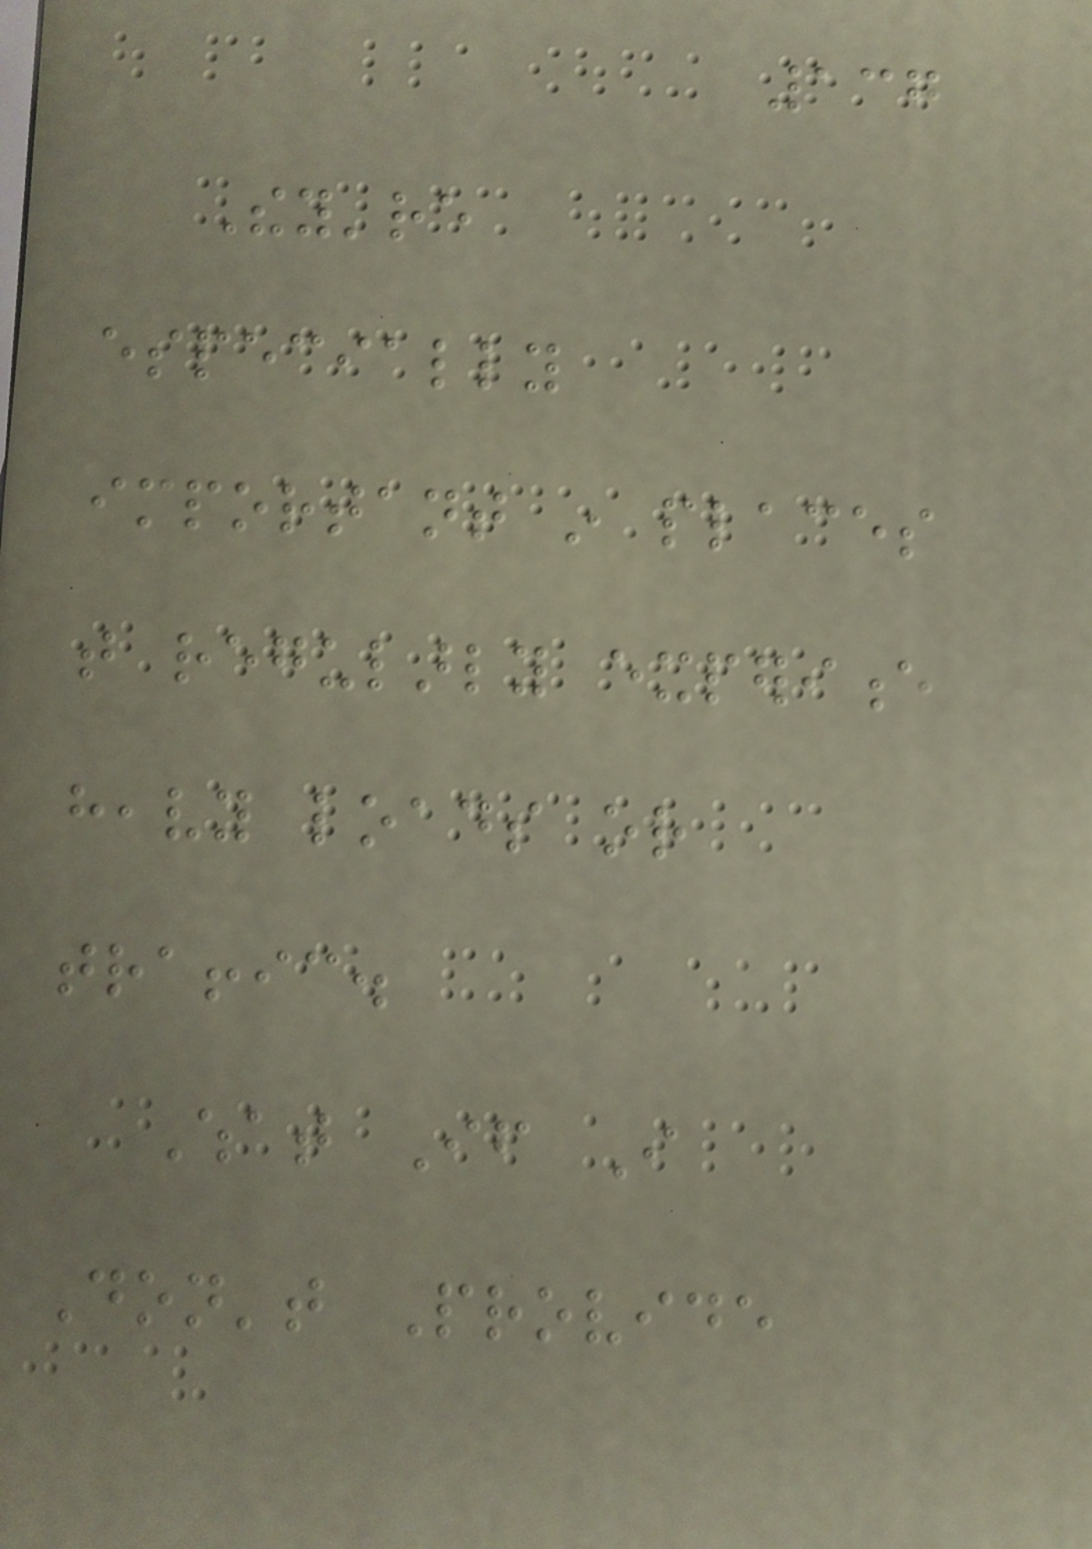137
They're
especially
important in places
that regularly experience
heavy loads or
traffic.
What If I
Don't Provide
